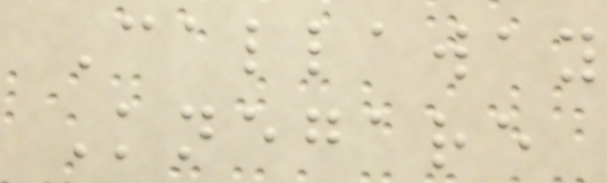Callaway
Knegare
